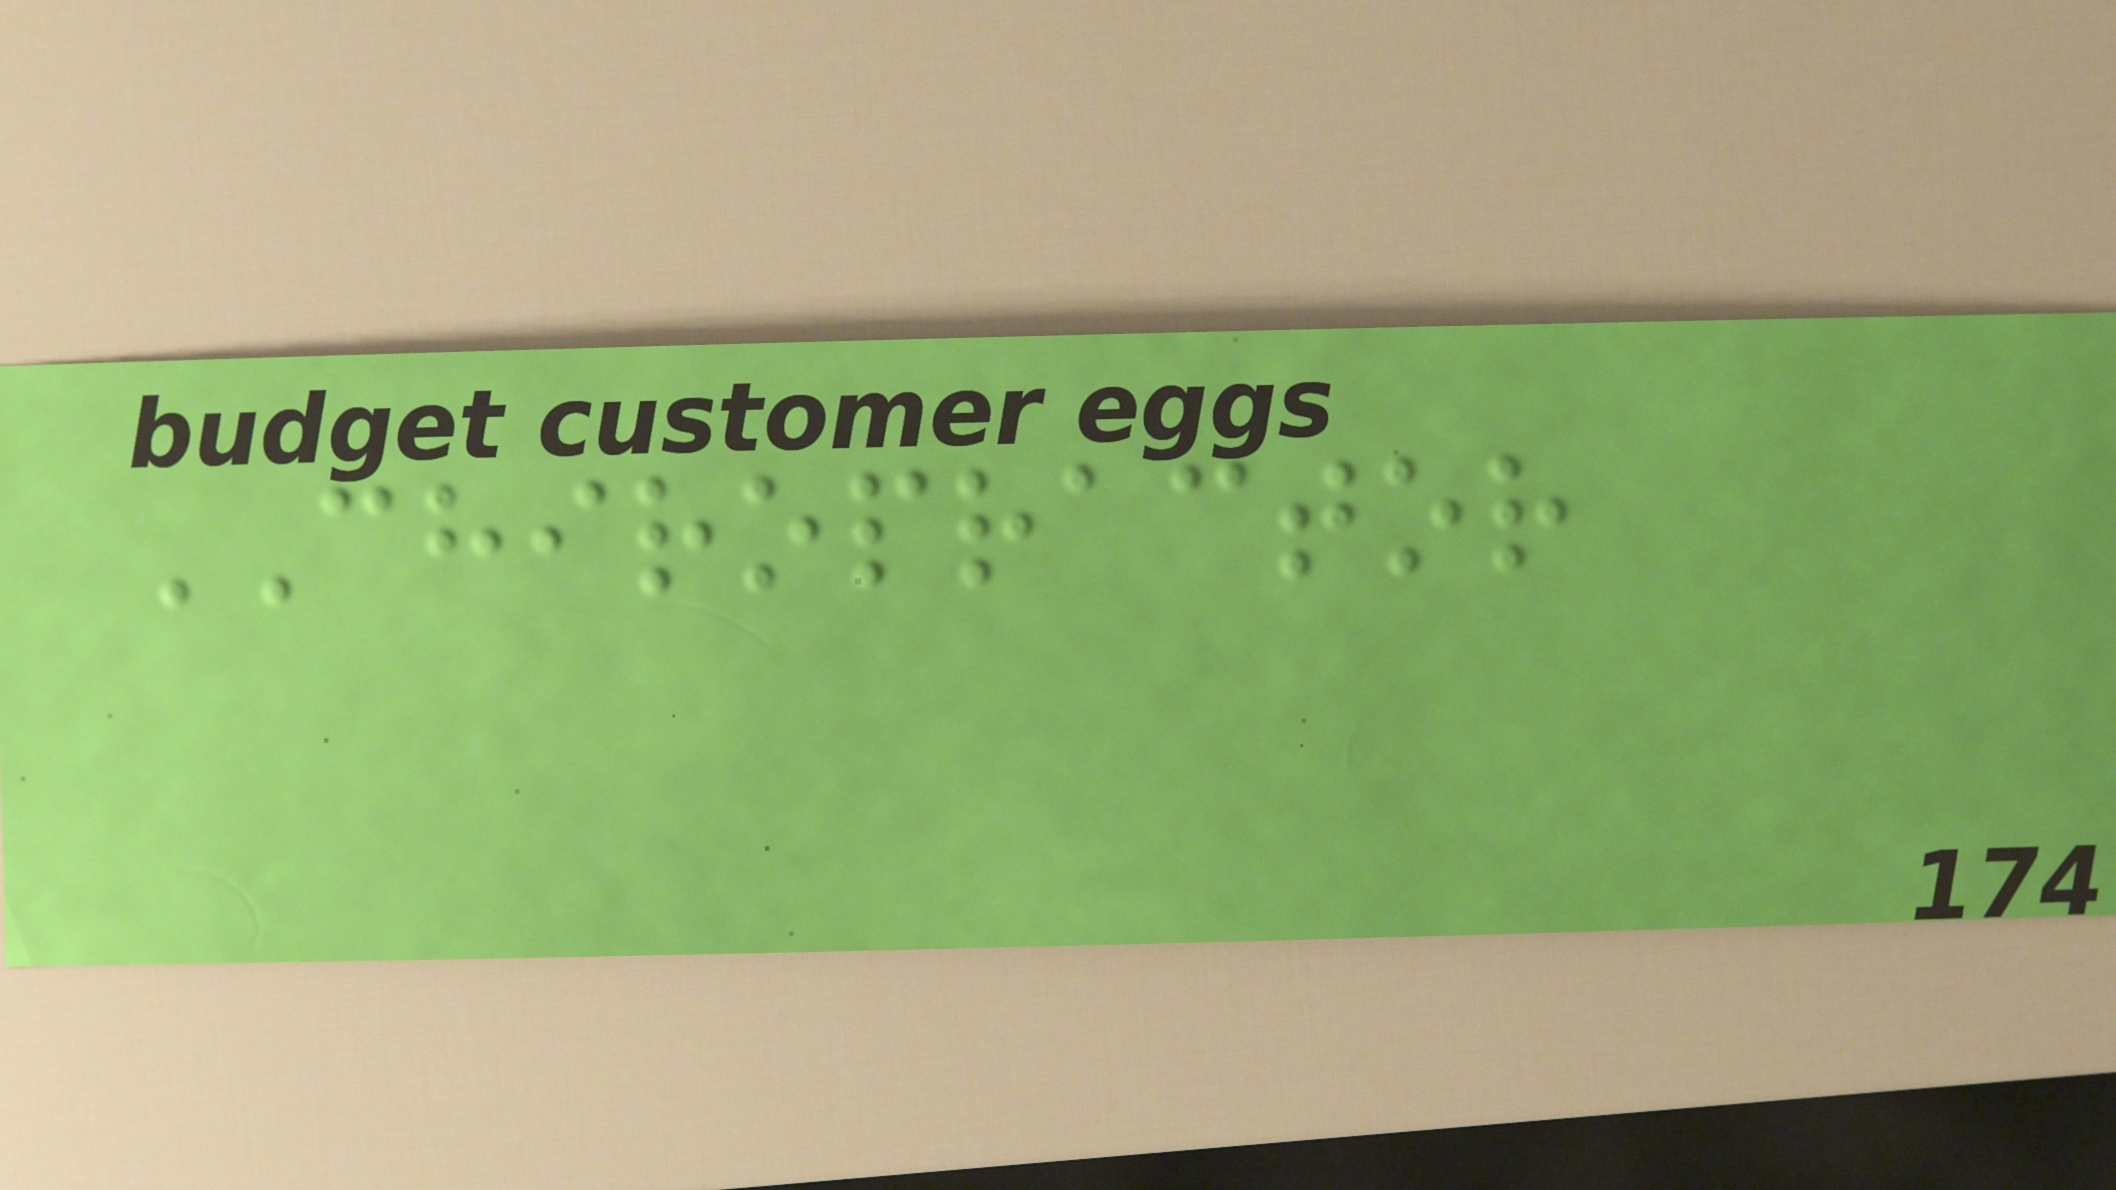CHIROPRACTOR
